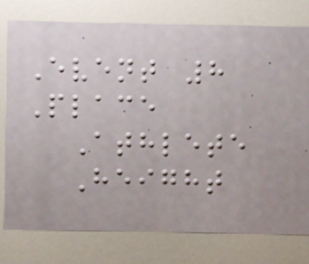Event 8
Place
Athlete
Height
